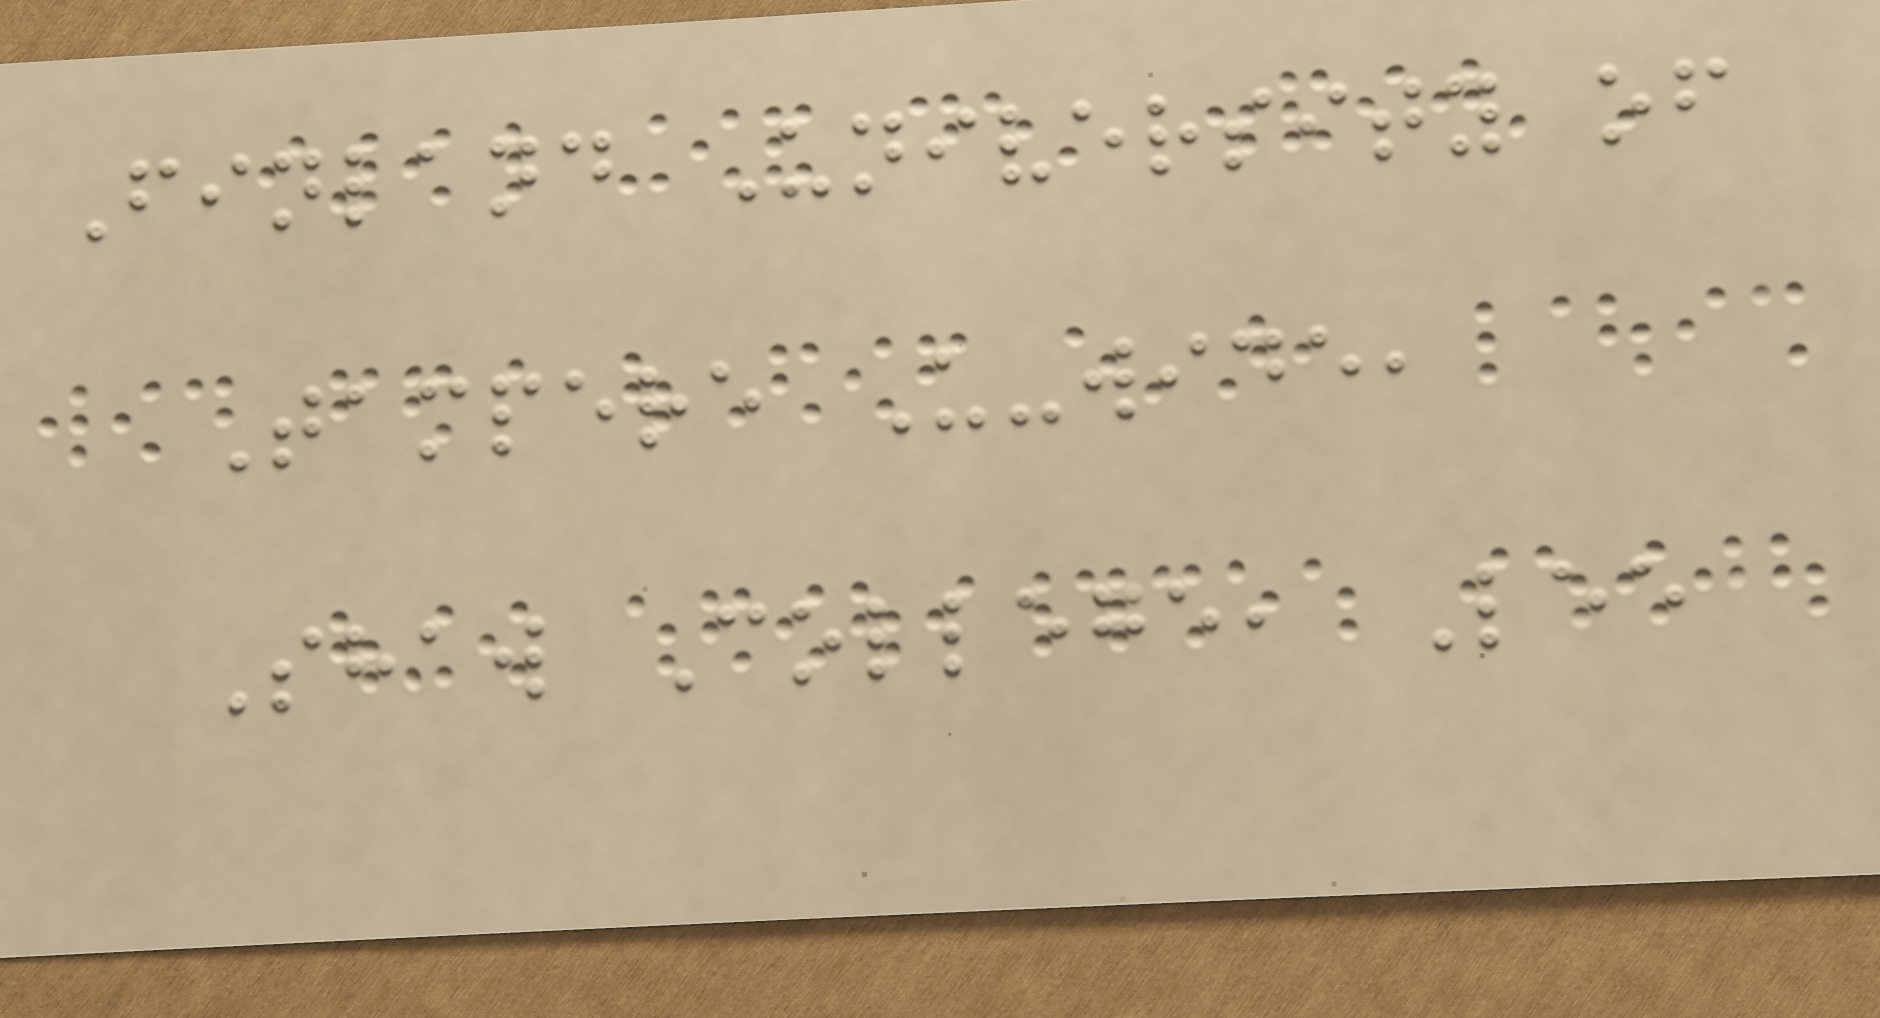Finland University of
Tampere U-wide,
Shaw College, Lee
